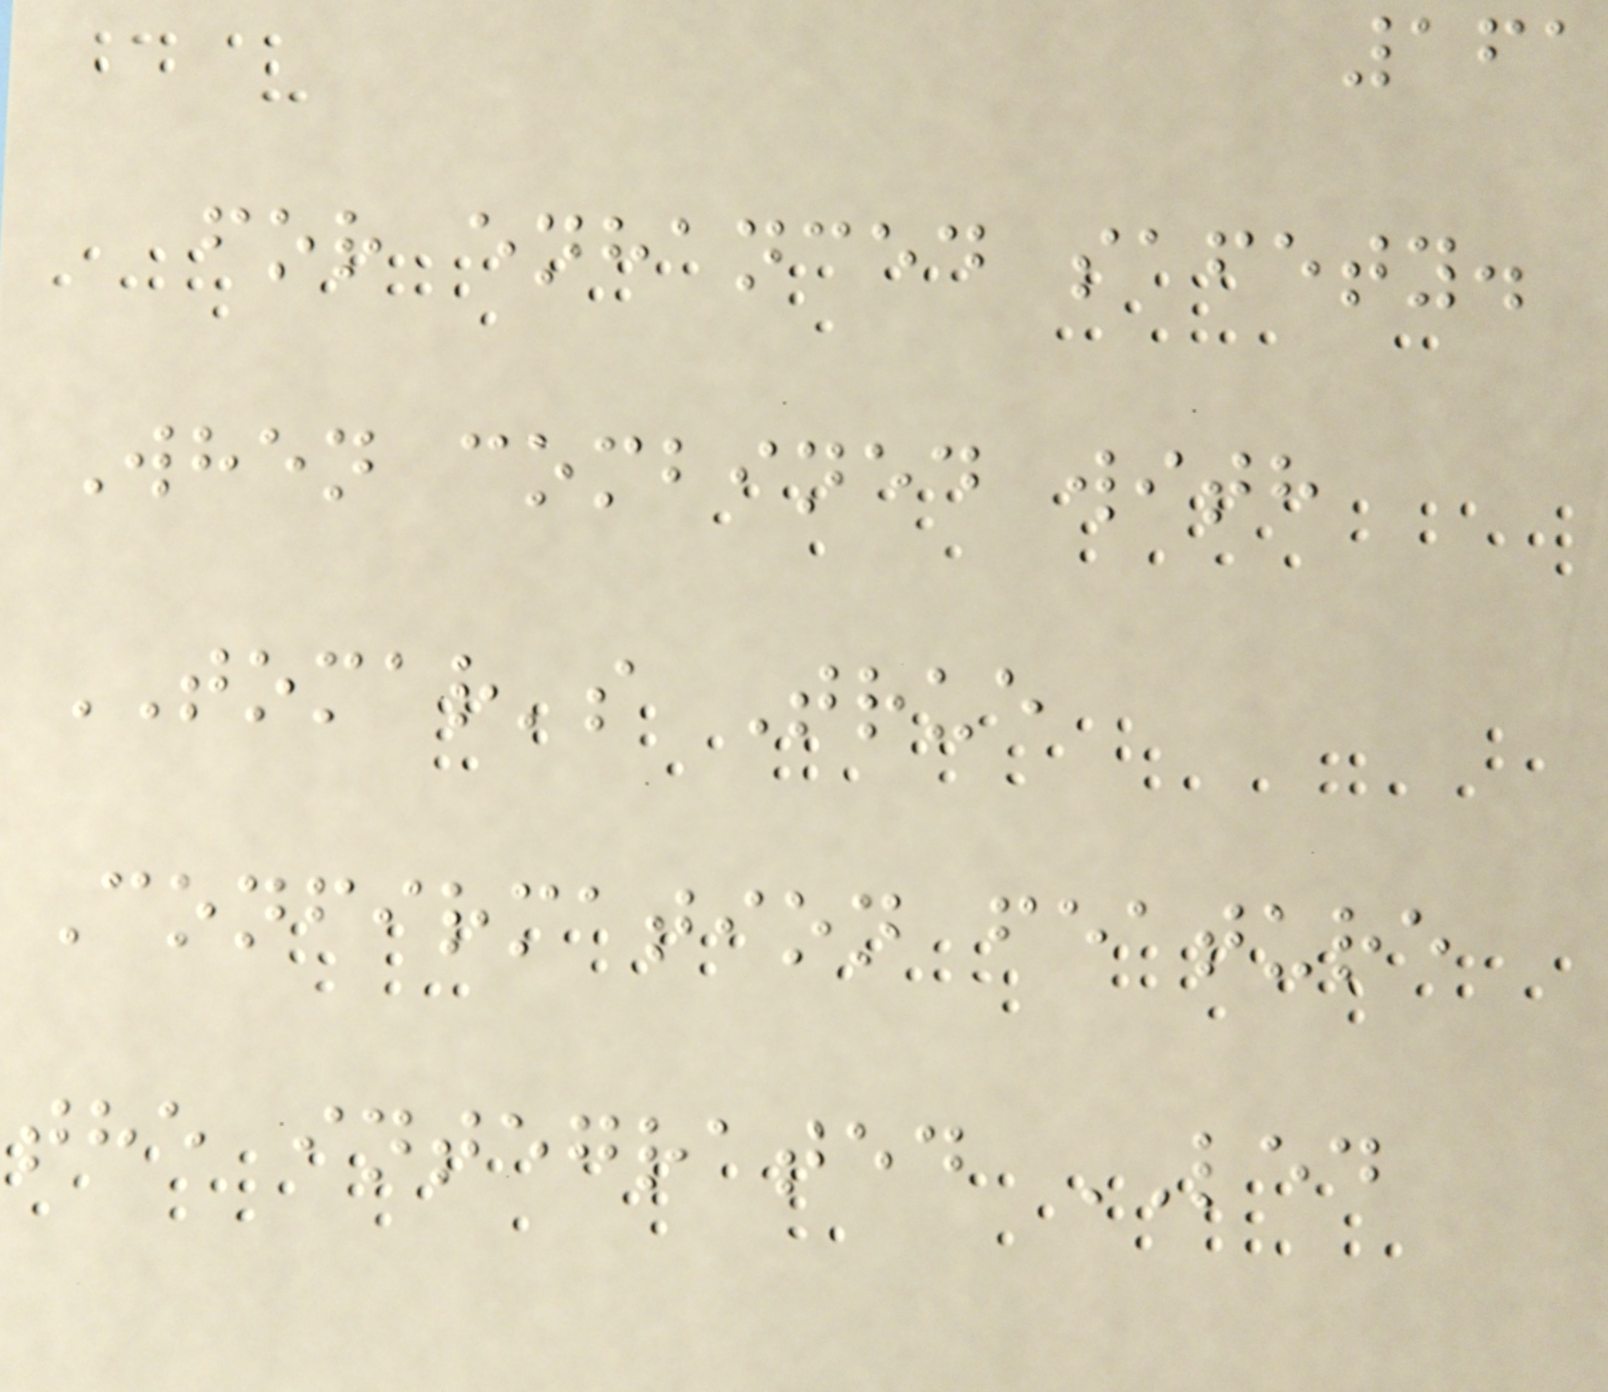161
for enhanced safety.
When combined with
TOMAR's True
Confirmation feature
the integrated LED
